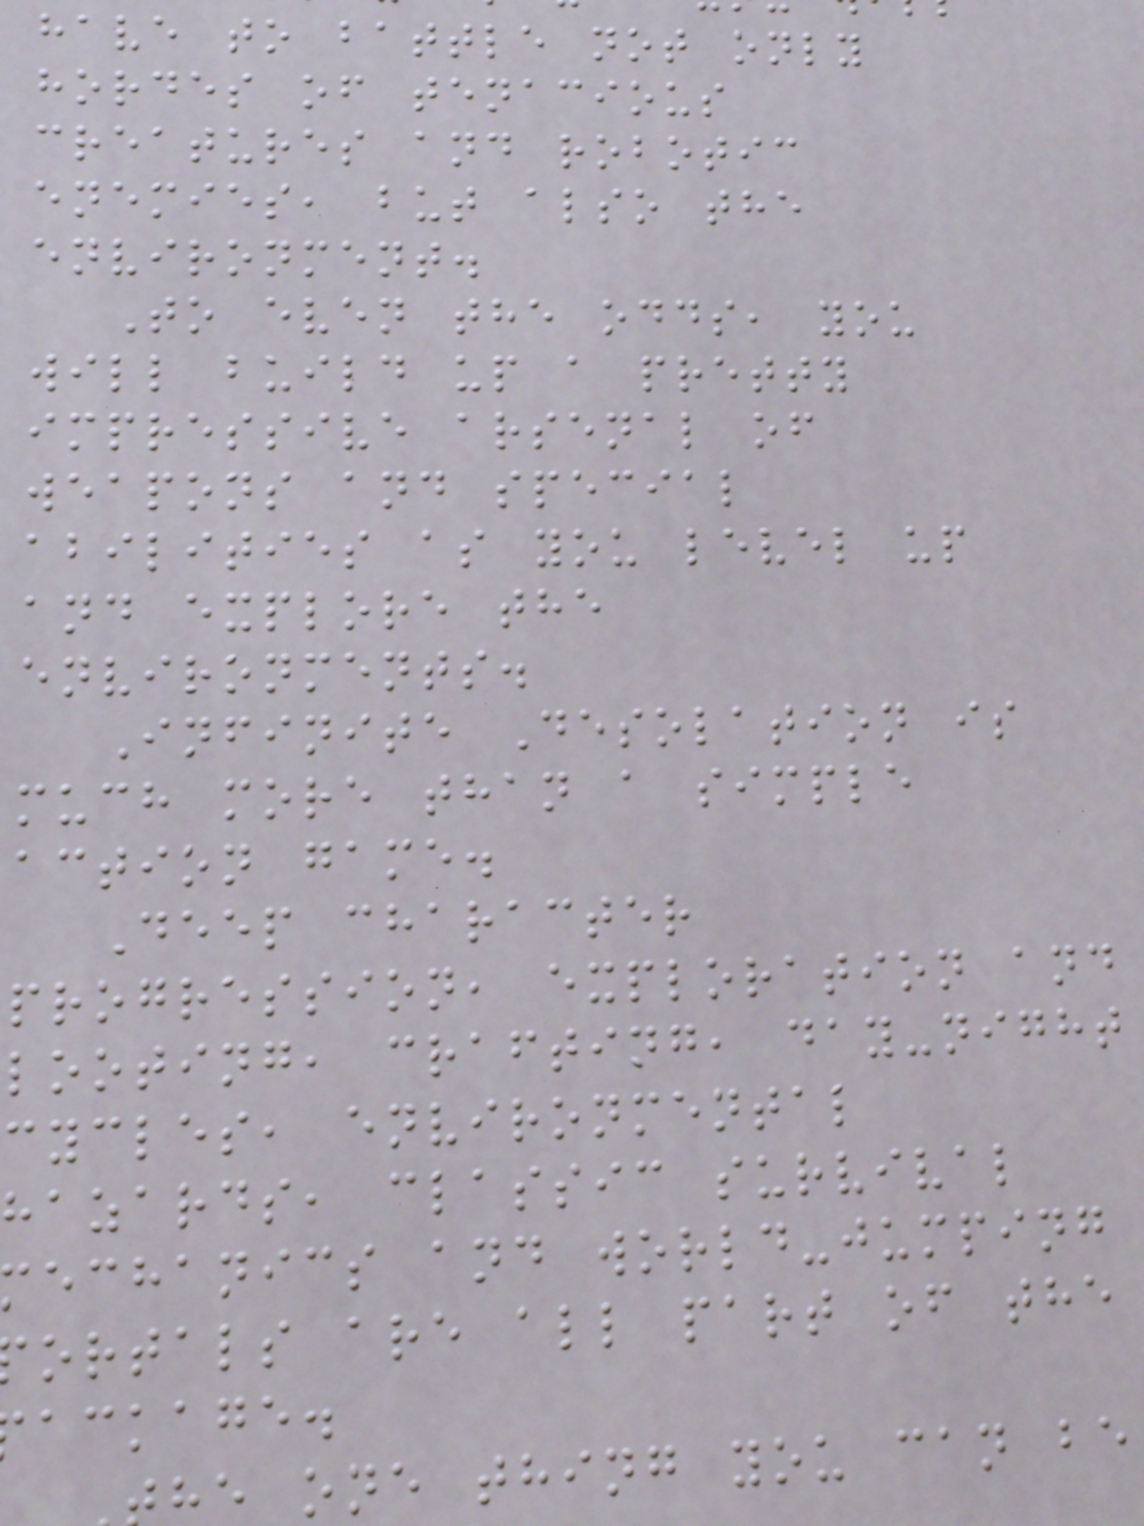have to battle not only
hordes of tenacious
creatures and robotic
enemies, but also the
environment.
To even the odds, you
will build up a pretty
impressive arsenal of
weapons and special
abilities as you level up
and explore the
environments.
Infinite Desolation is
much more than a simple
action game.
Deep character
progression, exploration and
looting, crafting, day-night
cycles, environmental
hazards, classic survival
echanics and world-jumping
ortals are all part of the
ackage.
e one thing you can be
